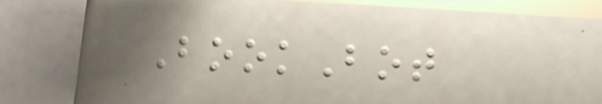BookBot
